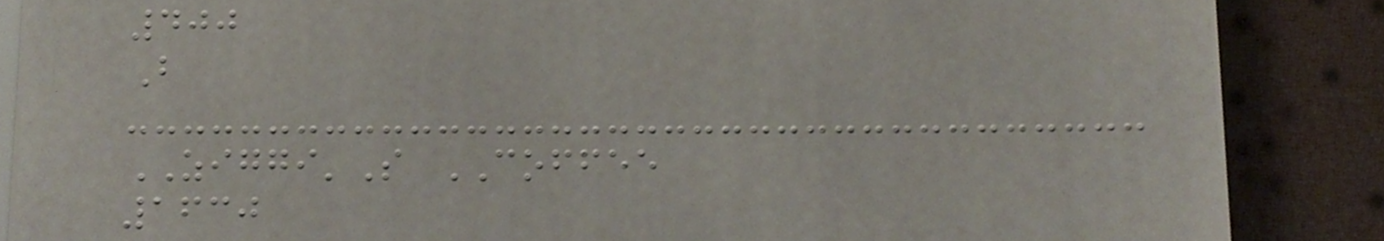400
B
ZIGGI'S COFFEE
1630
